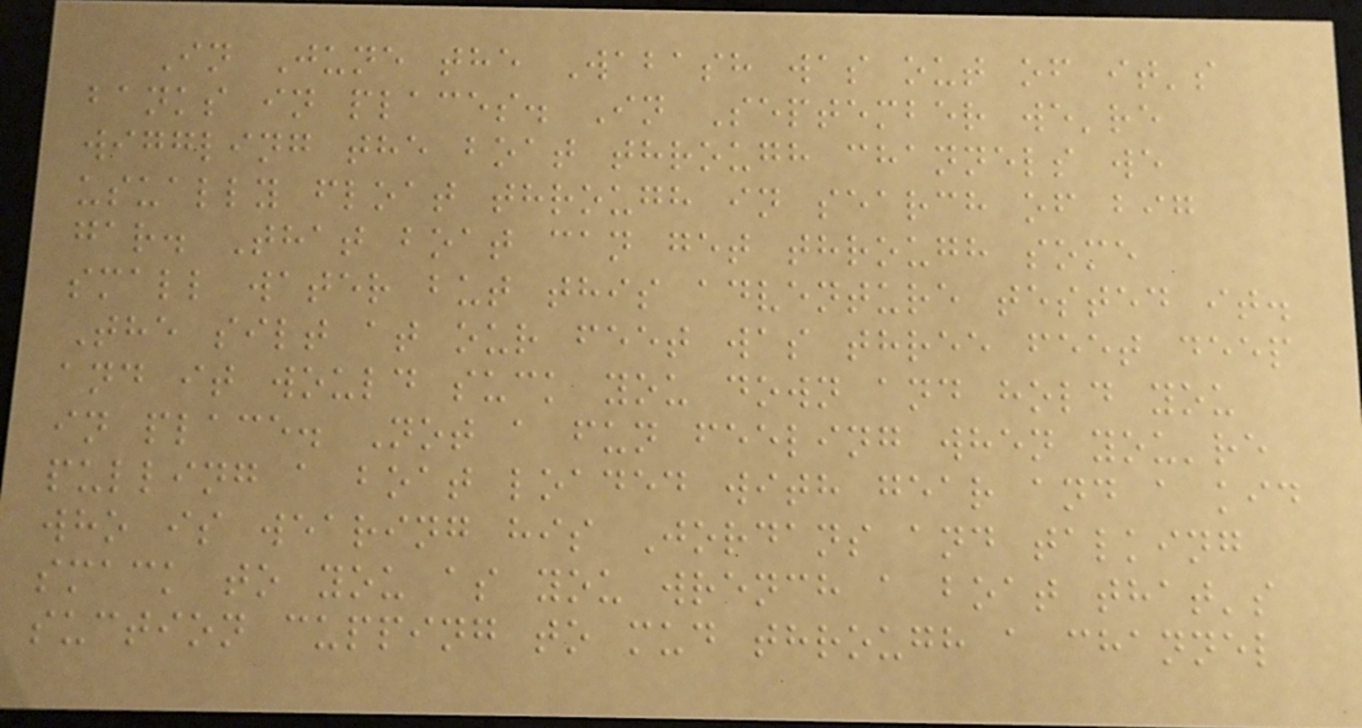In June the Wabash was out of it's
banks in places. In September we're
wiggling the boat through channels we
usually float through in search of big
gar. That boat can get through some
small water but this adventure tested it.
The silt at our feet was three feet deep
and it would suck you down and hold you
in place. Not a fun feeling when you're
pulling a boat loaded with gear and a kid
who is wearing his Jordans and talking
smack to you as you wrench a boat that's
suction cupping to mud through a channel
